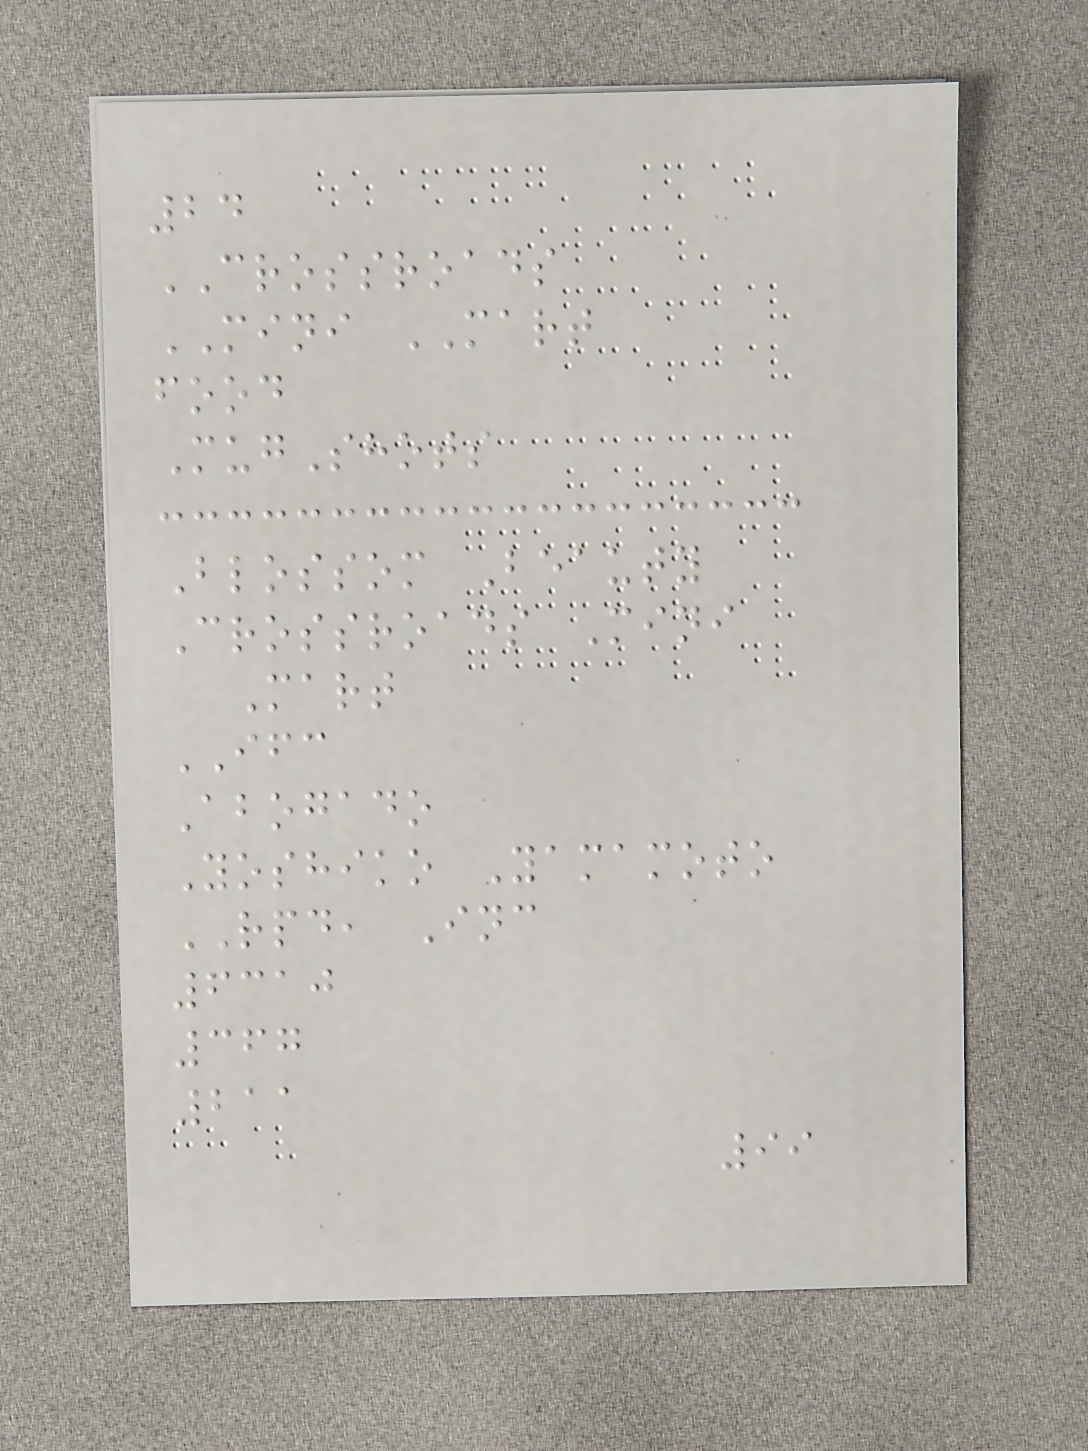24
CROSSROADS
MINI MART
food
MugShots
Blossom Beauty
Crossroads Mini
Mart
IFC
Abogado
Yoshiko Yamamoto
RPD, Inc
6310
367
211
99
